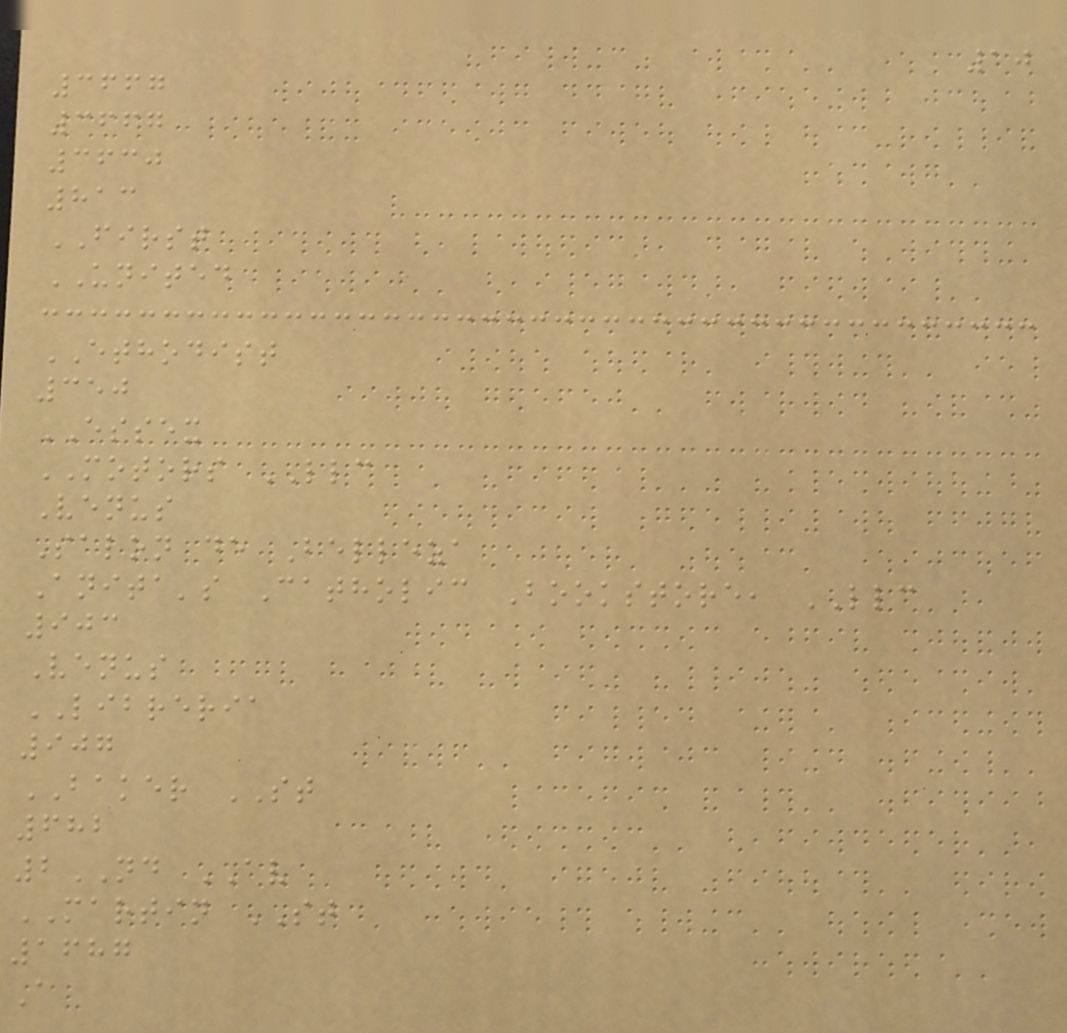10
3667
3667
3630
813
FIRST
UNITED
ETHODIST
350
ESSEX
MOTORS LLC
Venus
Salon de Belleza
Anita's Catholic Bookstore, LLC
903
Venus
LIBRERIA
907
BAKER ST
682
2ND AV
MARTIN ST
1687
A
